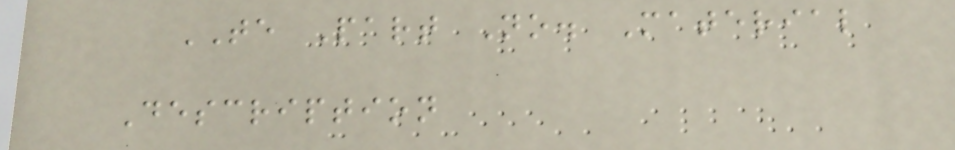TE Part No. Material
Description
